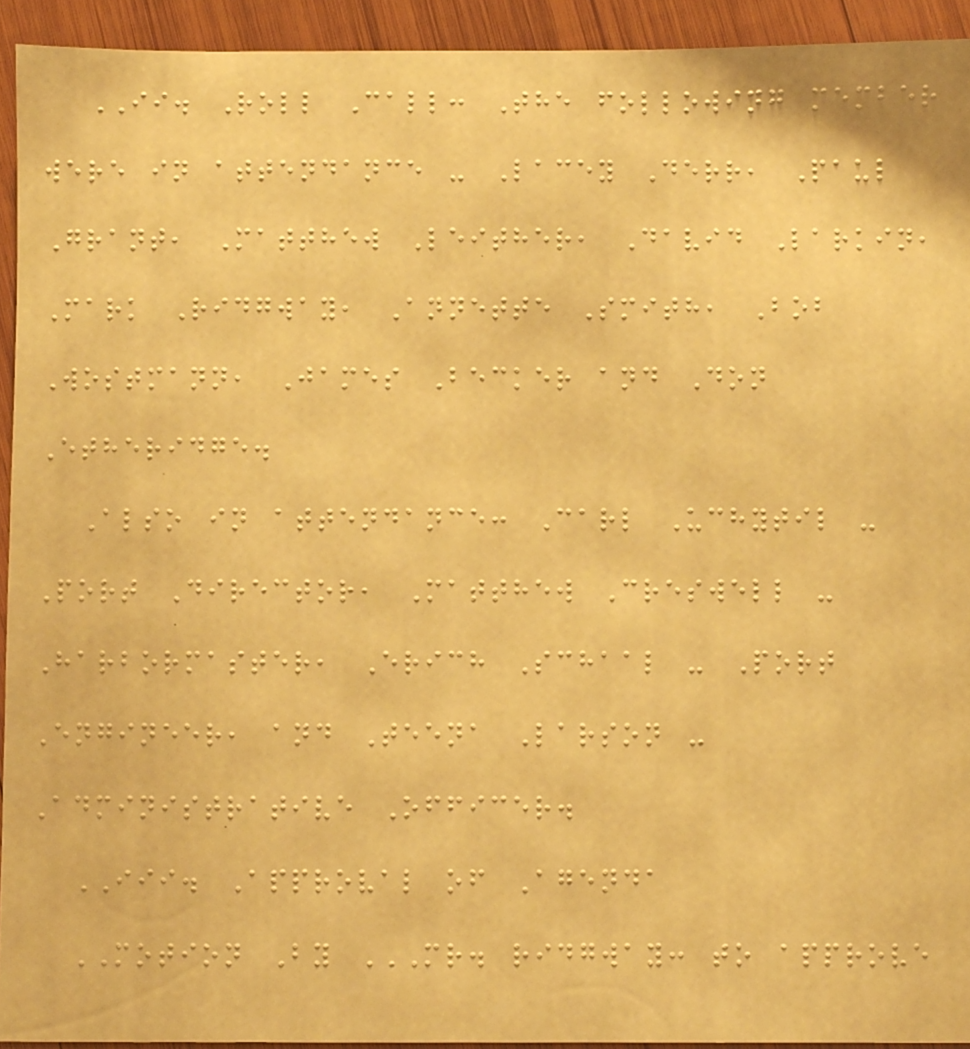II. Roll Call: The following member
were in attendance - Lacey Derr, Paul
Grant, Matthew Leither, David Larkin,
Mark Ridgway, Annette Smith, Bob
Wostmann, James Becker and Don
Etheridge.
Also in attendance: Carl Uchytil -
Port Director, Matthew Creswell -
Harbormaster, Erich Schaal - Port
Engineer, and Teena Larson -
Administrative Officer.
III. Approval of Agenda
MOTION By MR. RIDGWAY: TO APPROVE
